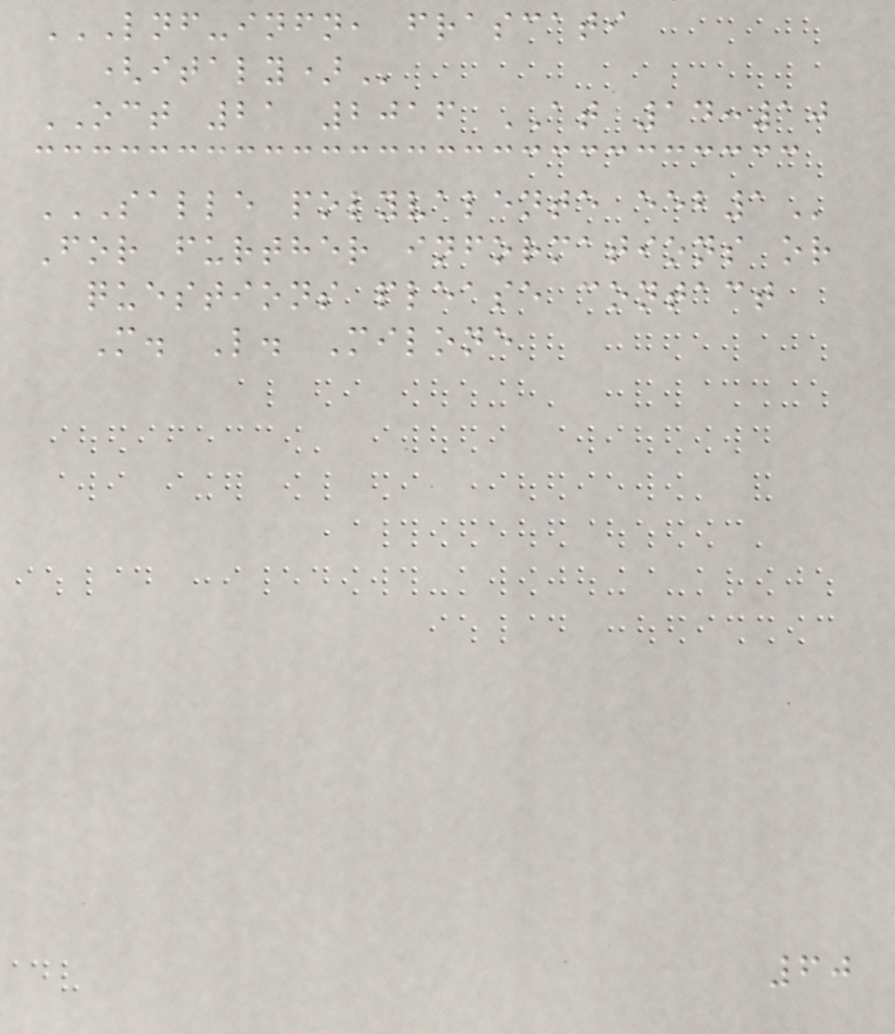LNF-INFN, FRASCATI
(ITALY)
OCT 21 2016 AT 14:10
SALLE POLYVALENTE EEB1
For further informations or
questions please contact
M. L. Milone
60
